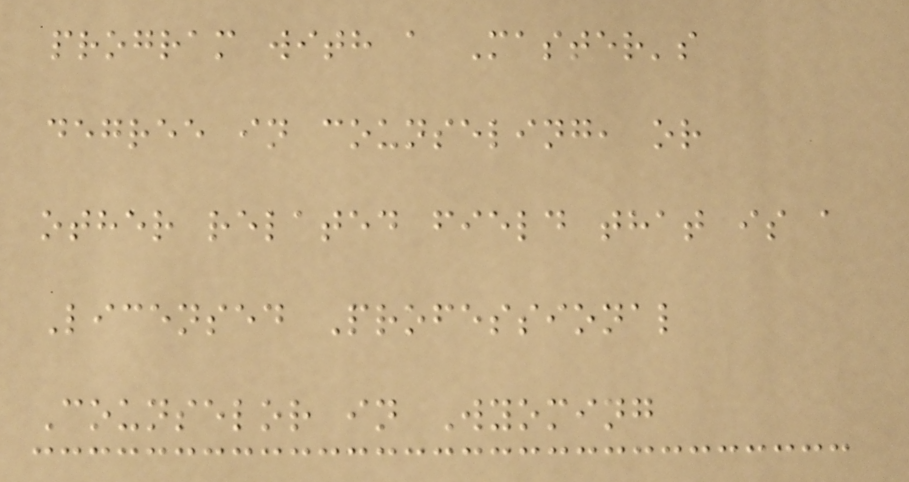program with a Master's
degree in counseling, or
other related field that is a
Licensed Professional
Counselor in Wyoming
